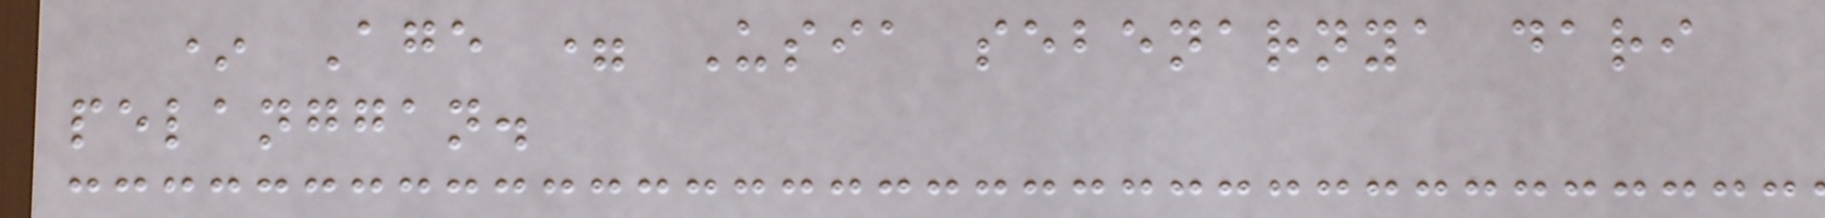* Age = Usia sebenarnya dari
pelanggan.
